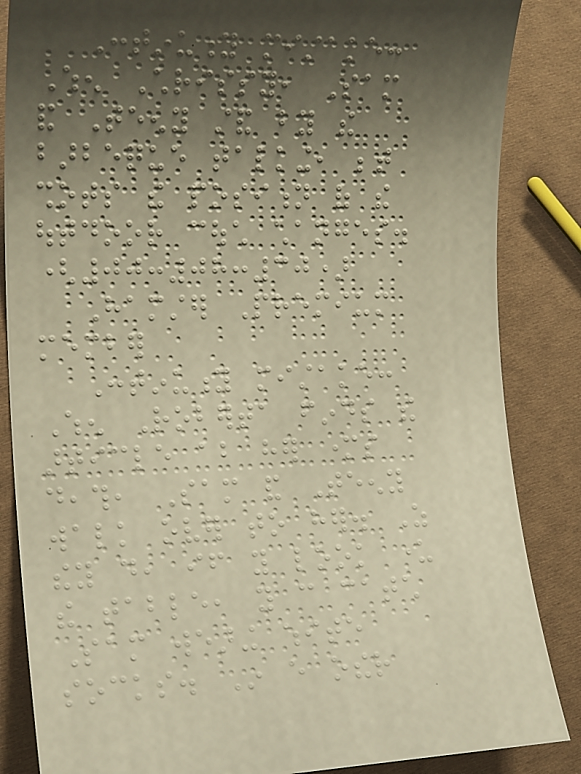Continuity mistake:
When Chrissy, Sam
and Teeny stand by the
barbeque talking, between
shots the position of the
outdoor couch changes.
(00:08:30)
Hamster Premium
member
Continuity mistake:
When Roberta finds the
article about her mothers
death, Sam and Teeny
walk over to her. As
they do, if you look under
the table, you can catch
Sam wearing white
socks. In every other
